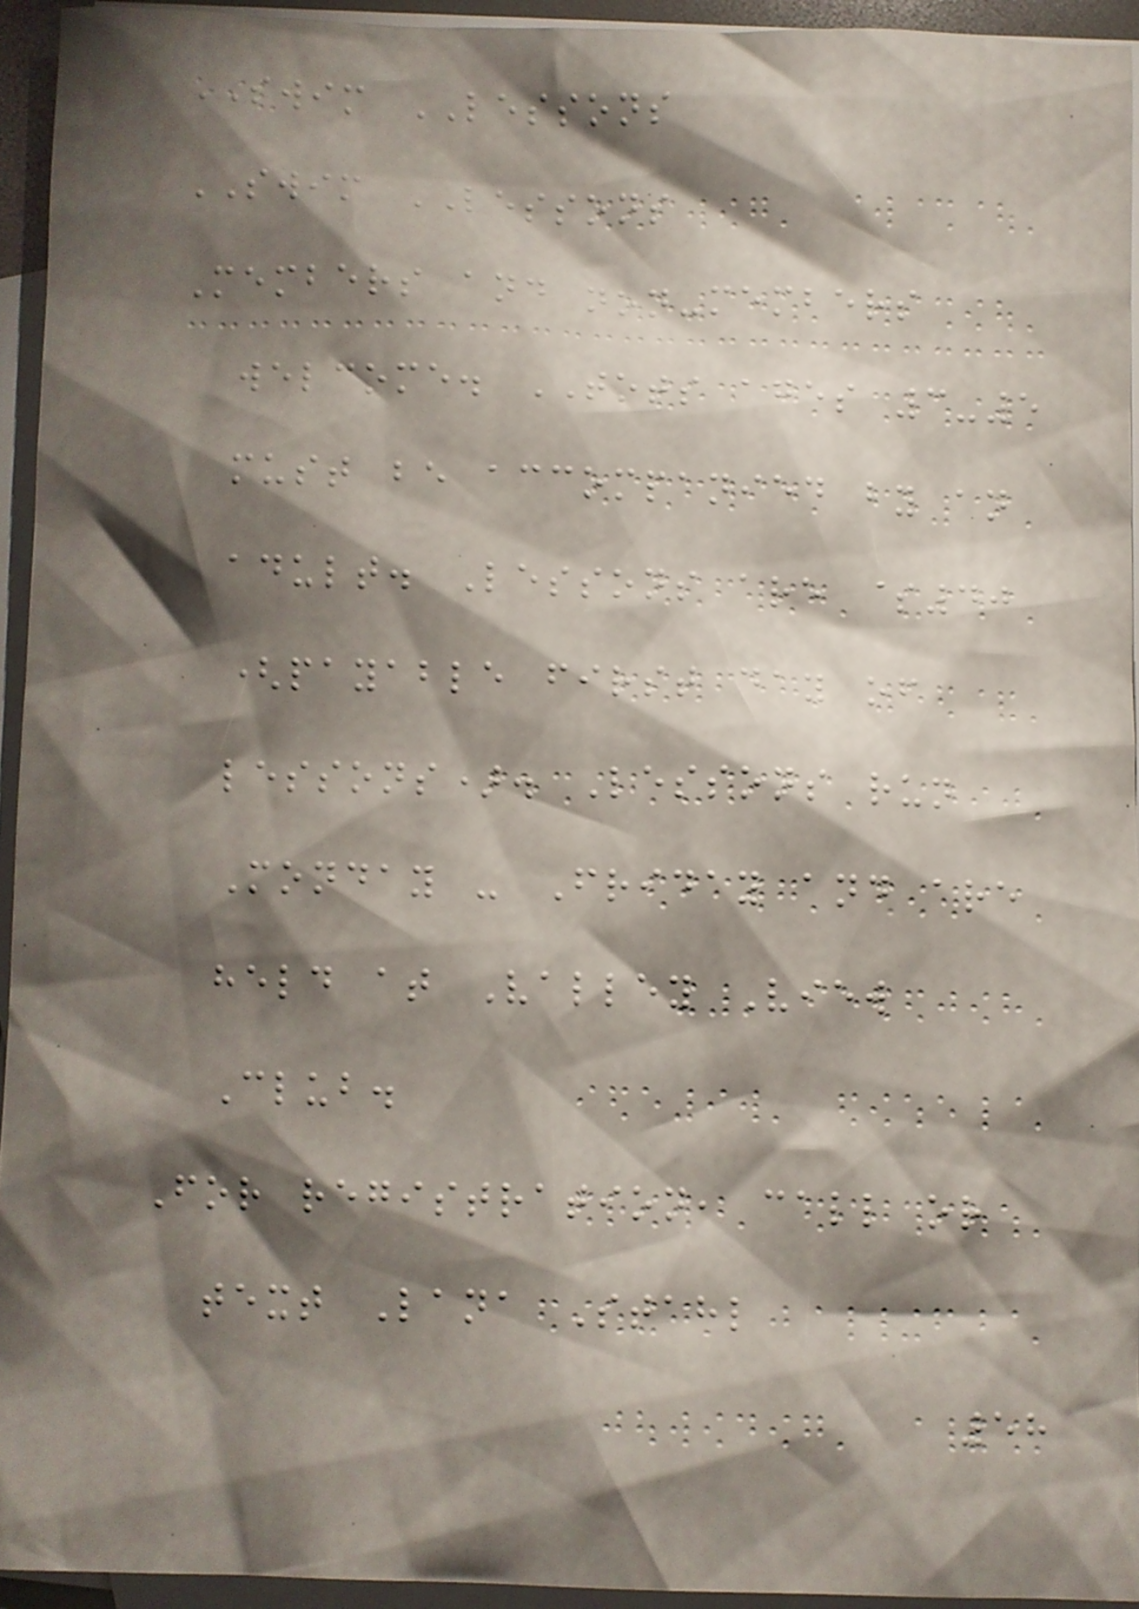SWIM LESSONS
SWIM LESSONS
Members and non-members
welcome. TOTS ages 3-5
must be accompanied by an
adult. Lessons are $40
(payable first day of
lessons). Lessons run
Monday - Friday and are
held at Valley View
Club.
For registration, call or
text Lana Stahl
58
